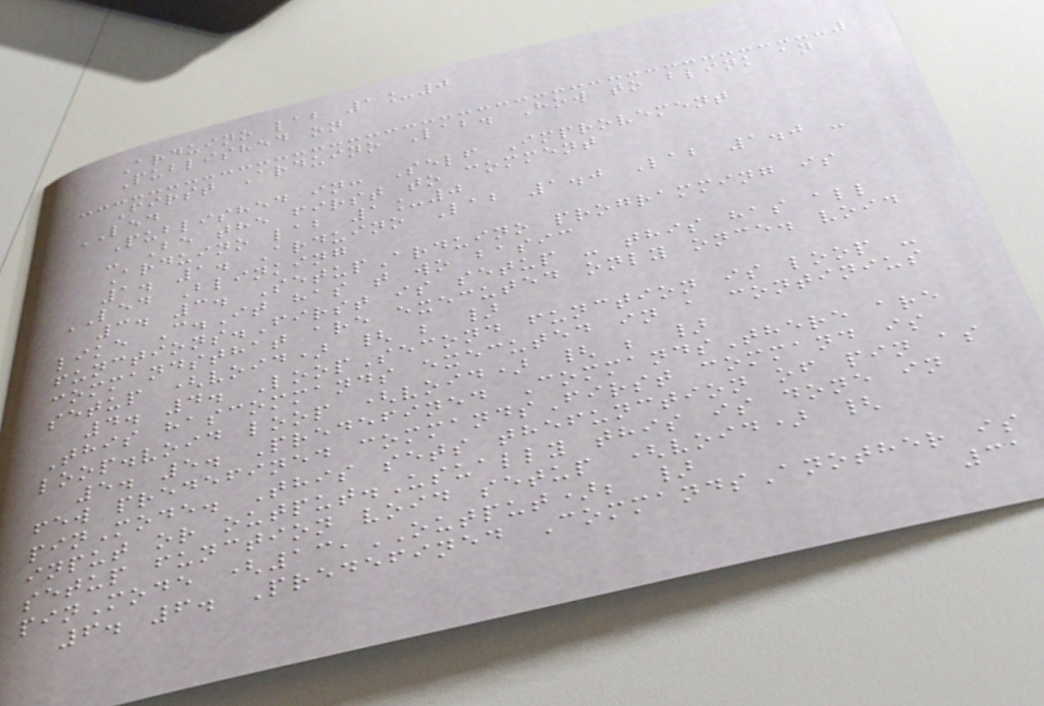Arduino lab 1_0
Published on
First Arduino Lab. How to blink an
LED
Published in: Self Improvement
- Be the first to comment
Arduino lab 1_0
1. 1. Arduino Lab 1.0 Lab 1.0 -
LED Blinking
3. 3. SetupArduino programming is
like C.It has t wo basic
functions.First is setup - this has all
commandsthat are executed only once. void
setup (void) { ; }
4. 4. LoopSecond function is loop -
This hascommands executed in a continius
loop.void loop (void) { ; }
5. 5. Predefined CommandsThere are
few predefined commandsFirst command is
pinMode. This sets thefunction of pin as
input or output.Usually this is done in
setup function void setup (void) {
pinMode (13,OUTPUT); }
6. 6. Predefined CommandsAnother is
31
